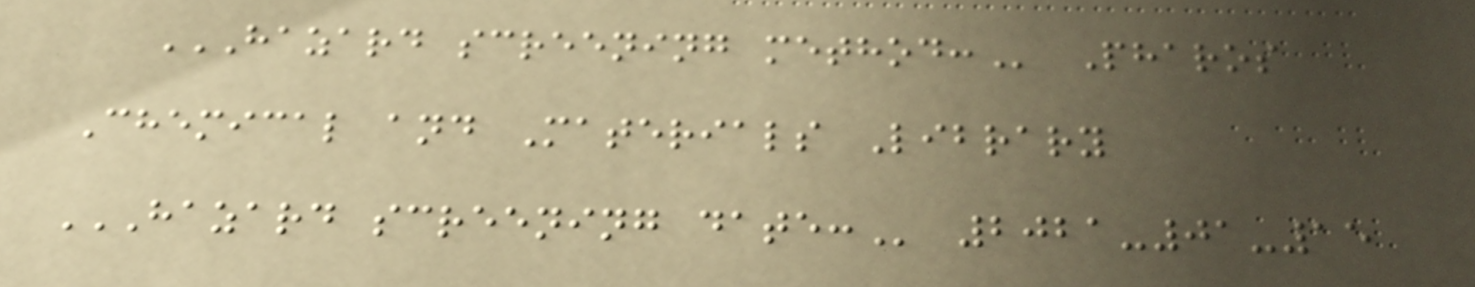HAZARD SCREENING METHOD: Pharos
Chemical and Materials Library
HAZARD SCREENING DATE: 2021-01-15
